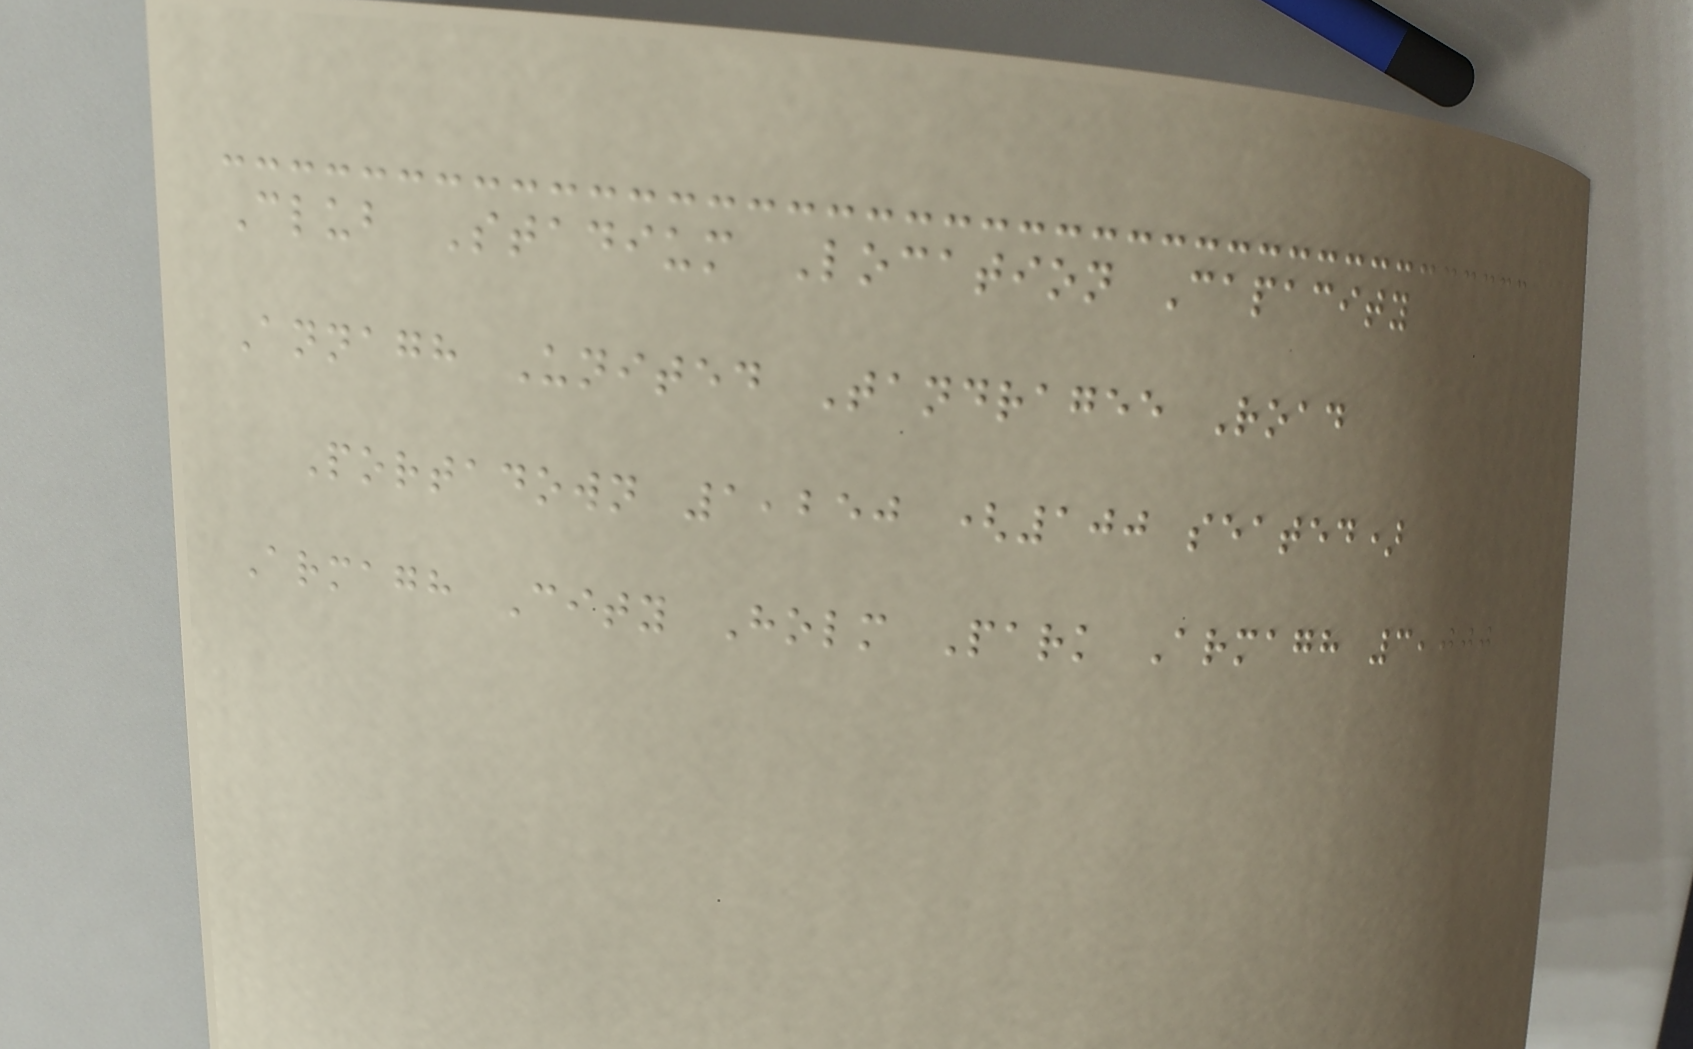Club Stadium Location Capacity
Annagh United Tandragee Road
Portadown 1,250 (100 seated)
Armagh City Holm Park Armagh 3,000
